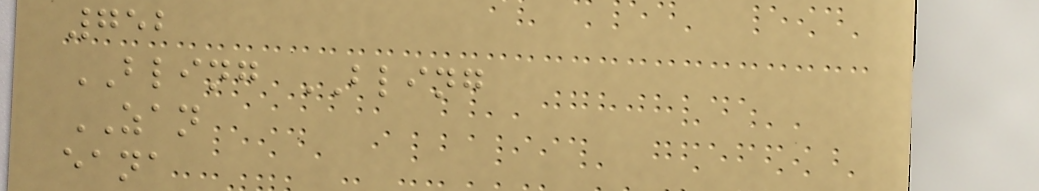752
BLING BLING
ZAN
eana
